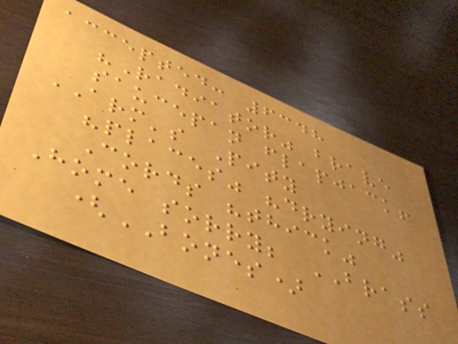accepted: 6348
"Radiator" brave
saucepan flapjack!
ARM's Pity
"places" "drying"
Cords "thick"
Home sorry; BRASS
(BONES)
